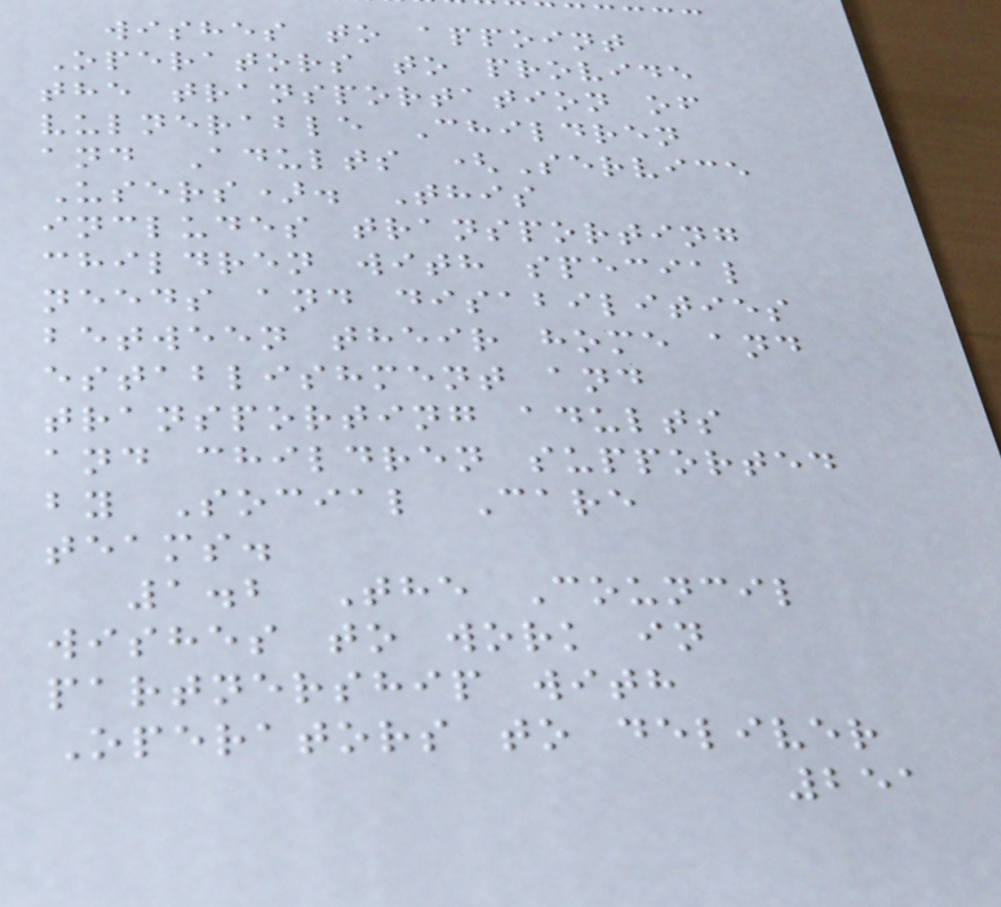wishes to appoint
Operators to provide
the transportation of
vulnerable Children
and Adults (Service
Users). This
includes transporting
children with special
needs and disabilities
between their home and
establishment and
transporting adults
and children supported
by Social Care
teams.
1.2 The Council
wishes to work in
partnership with
Operators to deliver
251
